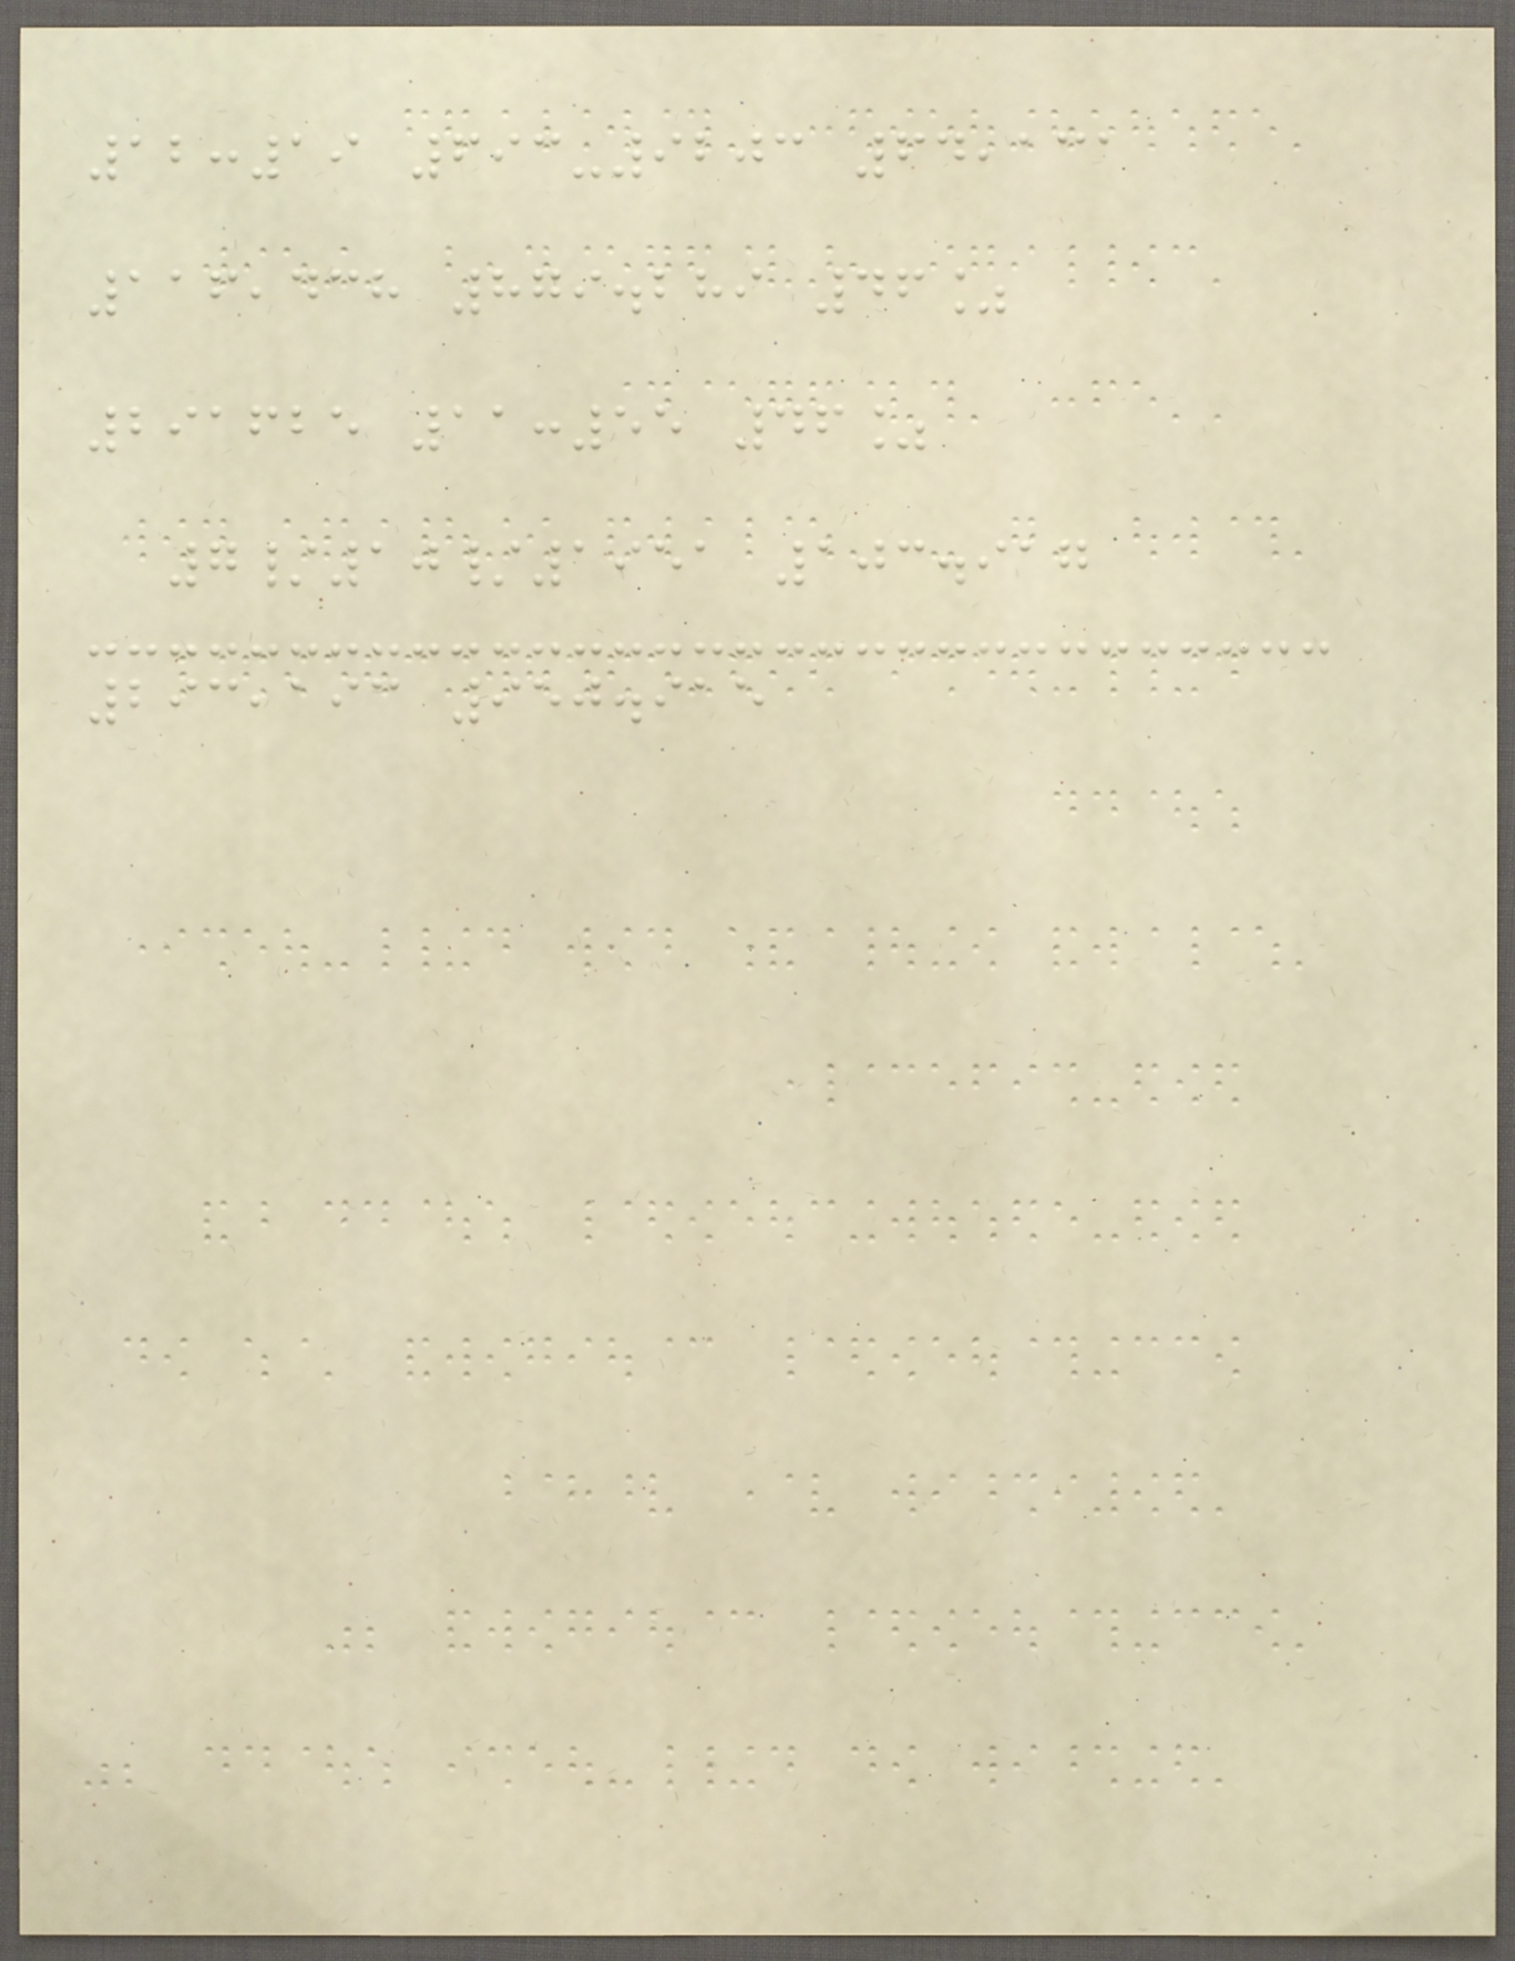12:19 693-9203 64,131
116,438 879.289 46%
291625 11:55 46%
7/10/1951 103.917
293,193 950.915
